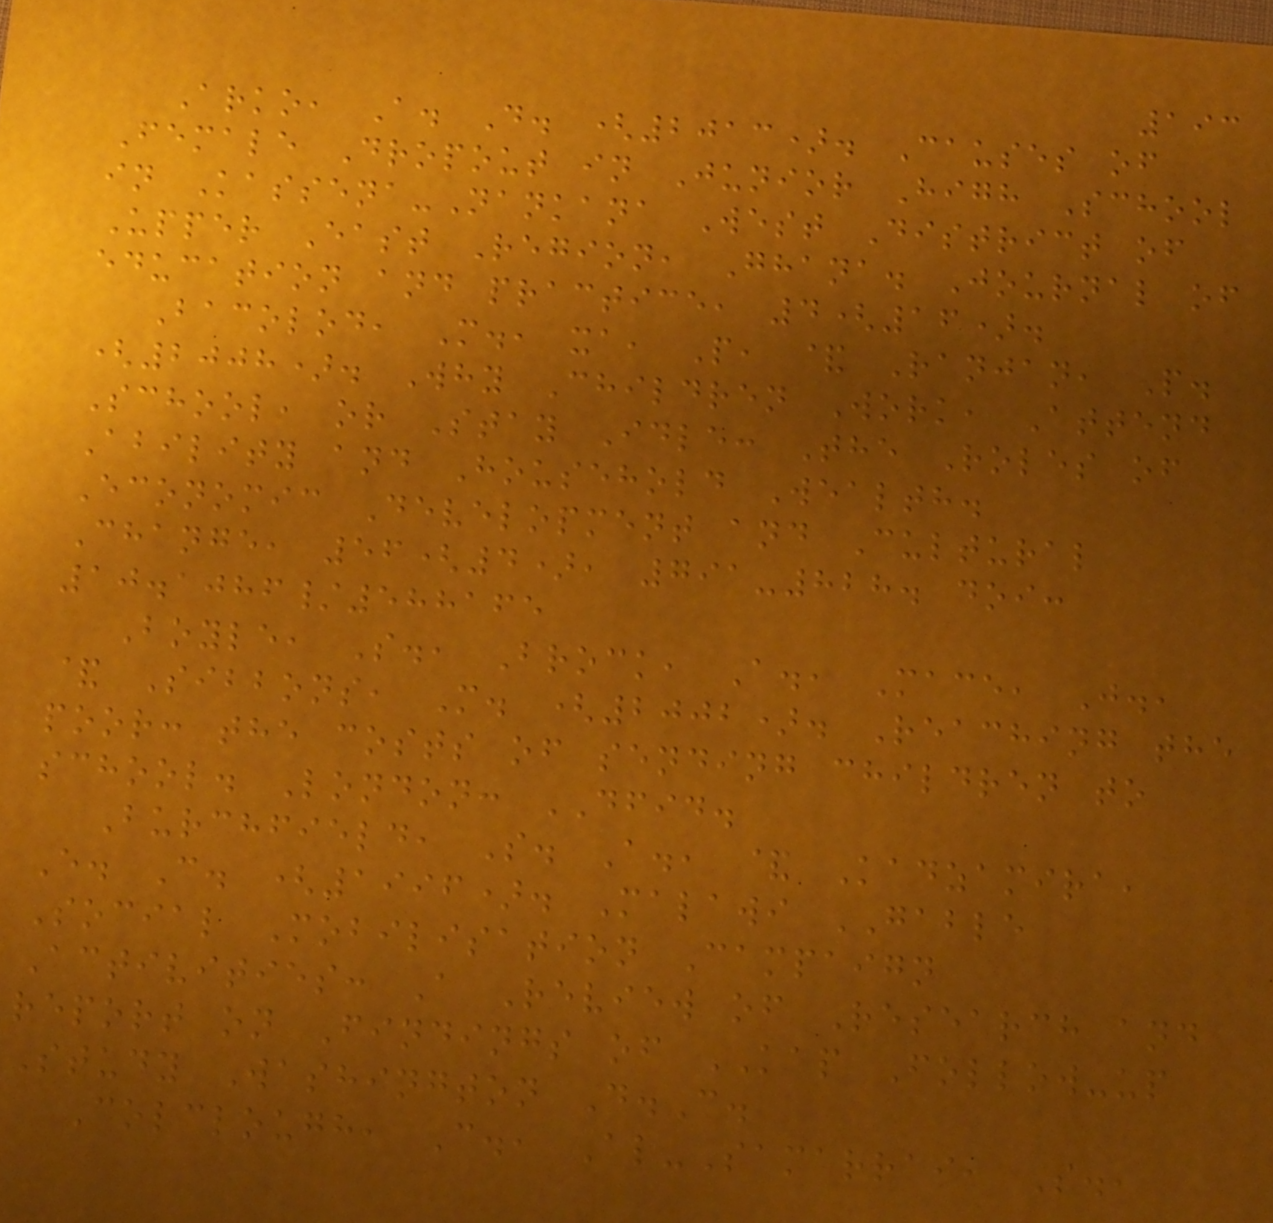193
Arko, A. D. (2013). Causes of
Female Dropout in Junior High School
in Kassena-Nankana West District of
Upper East Region, Ghana. Journal of
education and practice, 4(16).
Bacolod, M., xa, P, & Ranjan, P.
(2008). Why Children Work, Attend
School, or Stay Idle: The Roles of
Ability and Household Wealth.
Economic Development and Cultural
Change, 56(4), 791-828. doi:
10.1086/588165
Boyle, S., Brock, A., Mace, J.,
& Sibbons, M. (2002). Reaching the
poor: the costs of sending children to
school. London: DFID.
Burchfield, S. A., & Kadzamira,
E. C. (1996). Malawi GABLE
Social Mobilisation Campaign
Activities: A Review of Research and
report on Findings of KAP Follow-up
Study Washington D.C.
Colclough, C., Al-Samarrai, S.,
